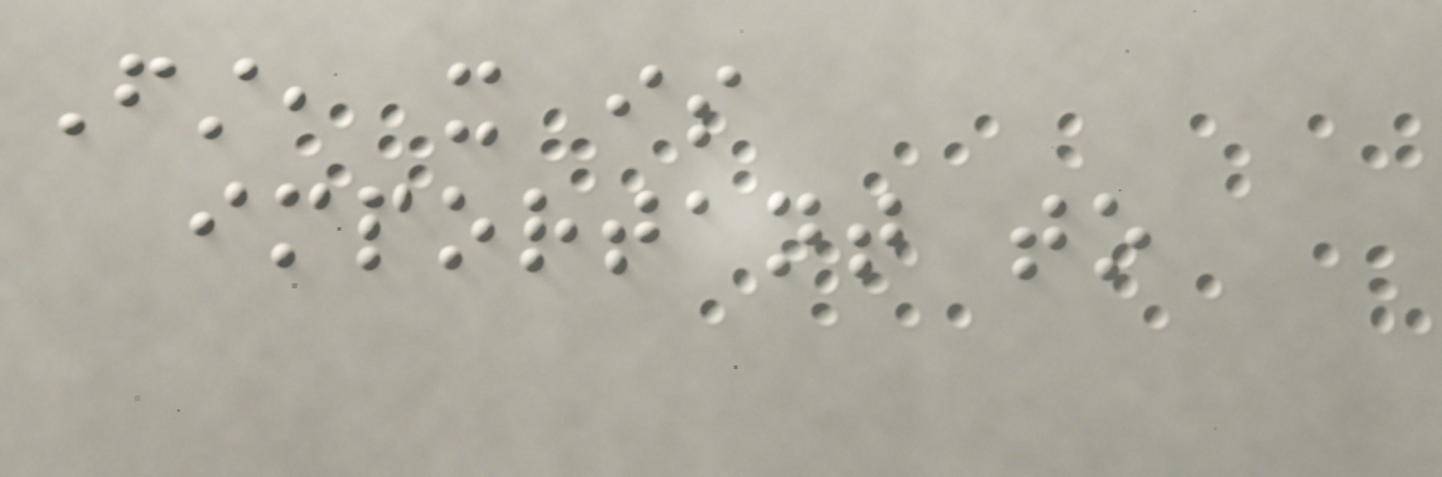First, it is
important to
